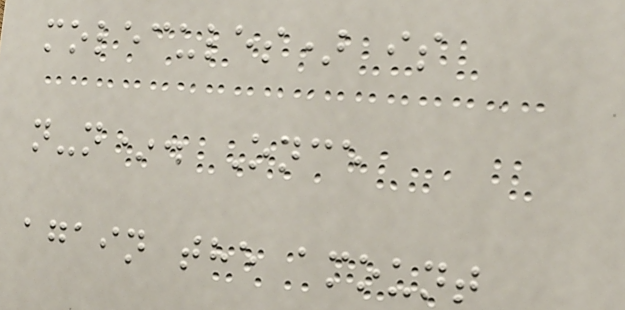molecules) is
n-n*. Once
again the amount
